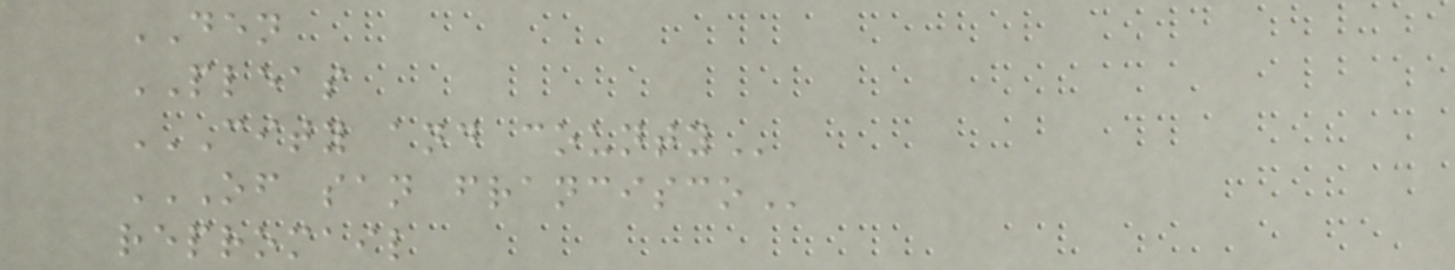DEN
PLEAS
CITY AND COUNTY
OF SAN FRANCISCO
repromail
